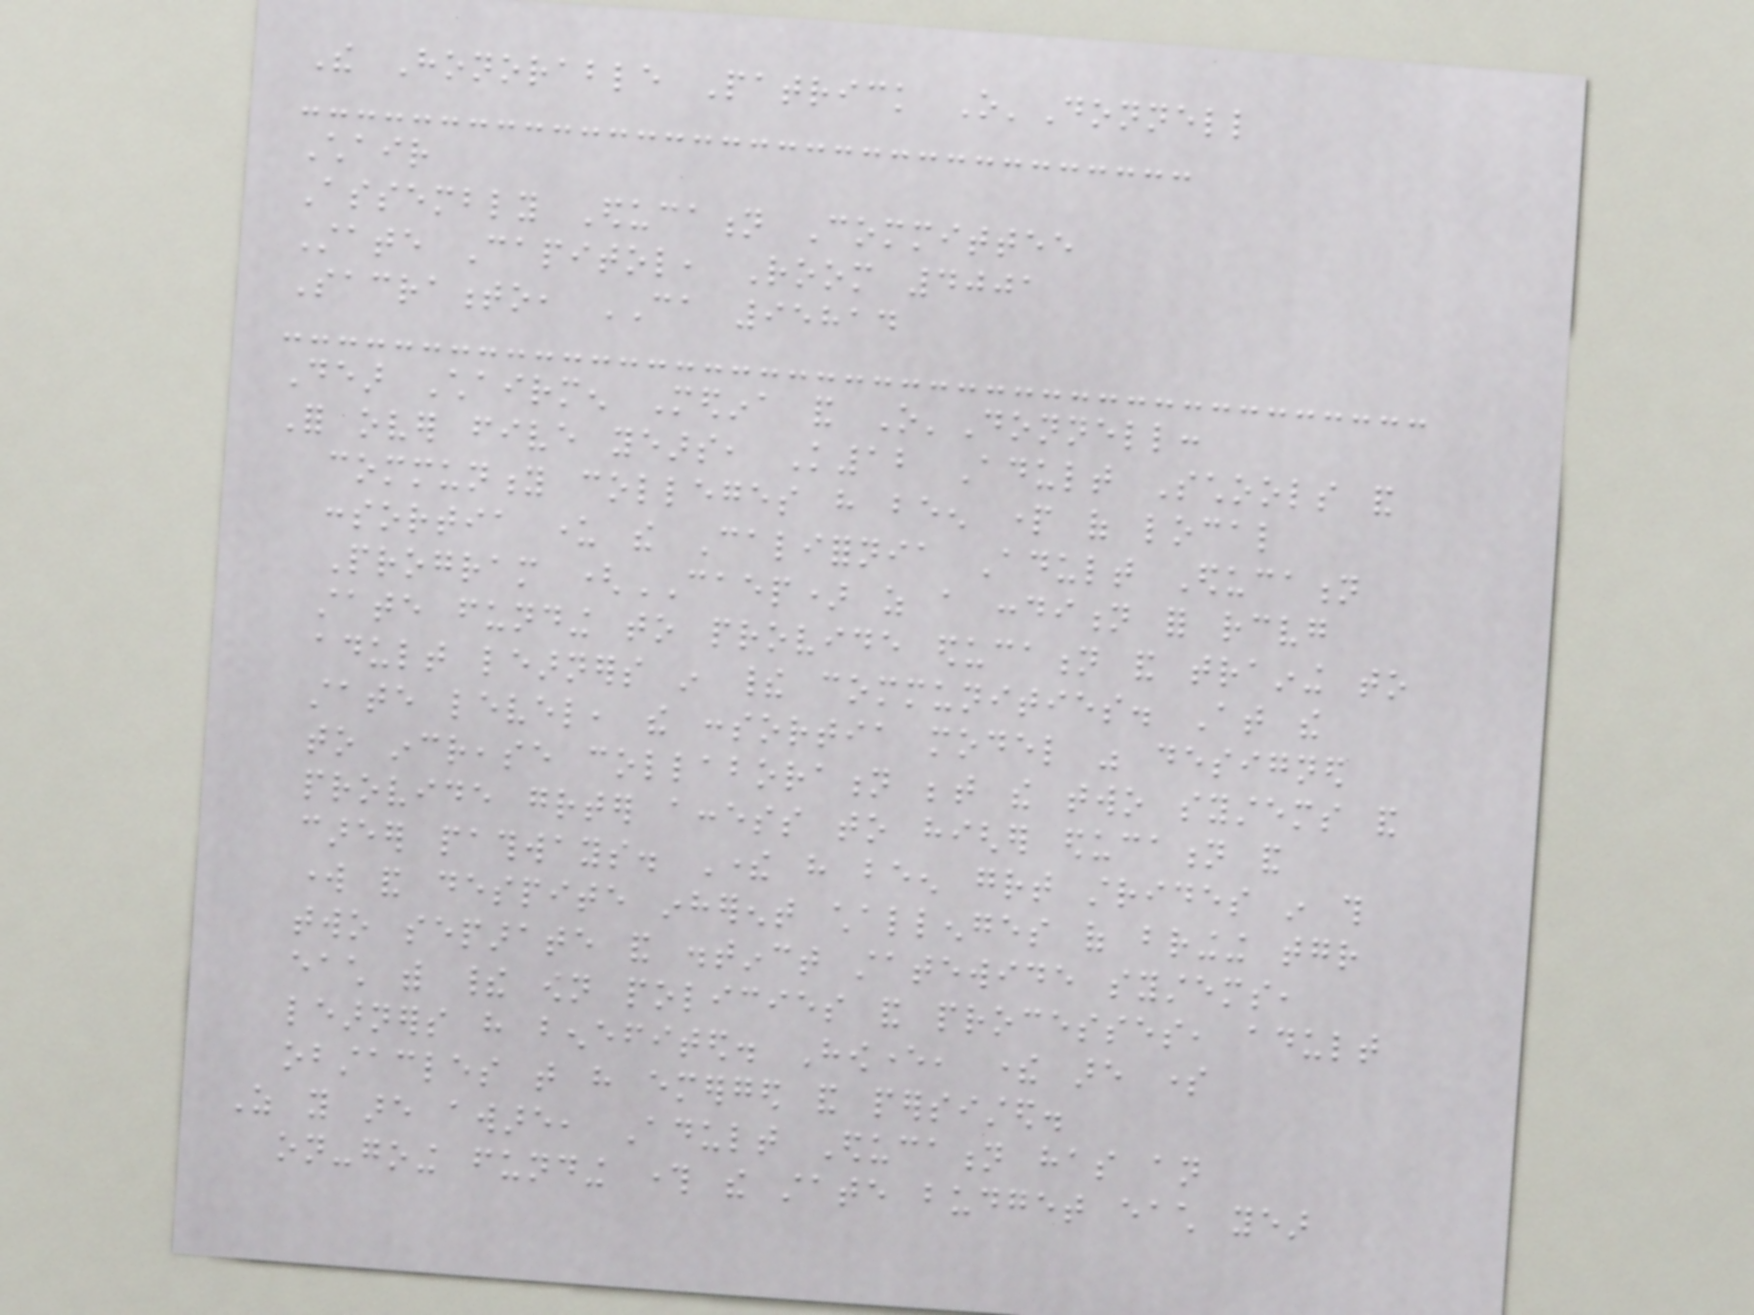The Honorable Patrick O'Donnell
Chair
Assembly Education Committee
State Capitol, Room 4001
Sacramento, CA 95814
Dear Chairmen Medina and O'Donnell:
For over five years, K12 Adult Schools and
community colleges have been part of local
consortia under the California Adult Education
Program (CAEP) as a condition for receiving
state funding to provide education and training to
adult learners in their communities. At the
state level, the consortia model was designed
to increase collaboration between the two systems and
provide greater access to higher education and
career pathways. There have been great strides in this
work and despite inherent challenges of bringing together
two separate and distinct statewide systems,
each with their own policies and processes, adult
learners have benefited. However, there are some
obstacles that have emerged and persisted.
As you are aware, Adult Education has an
on-going funding through the state budget each year
